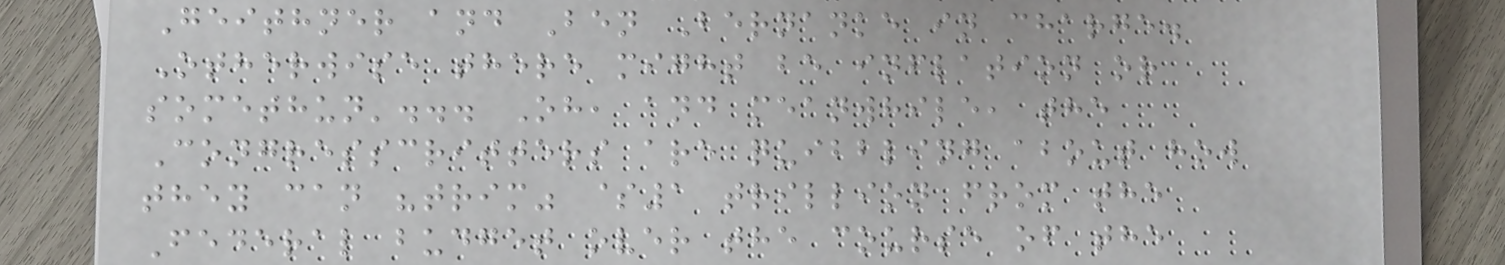Geithner and Ben Bernanke in charge.
Otherwise there might be inflation or
somethun'... Oh, and meanwhile, the
Congresscritters are quibbling about how
they can "trim" $1 trillion from the
Federal budget over the course of the
